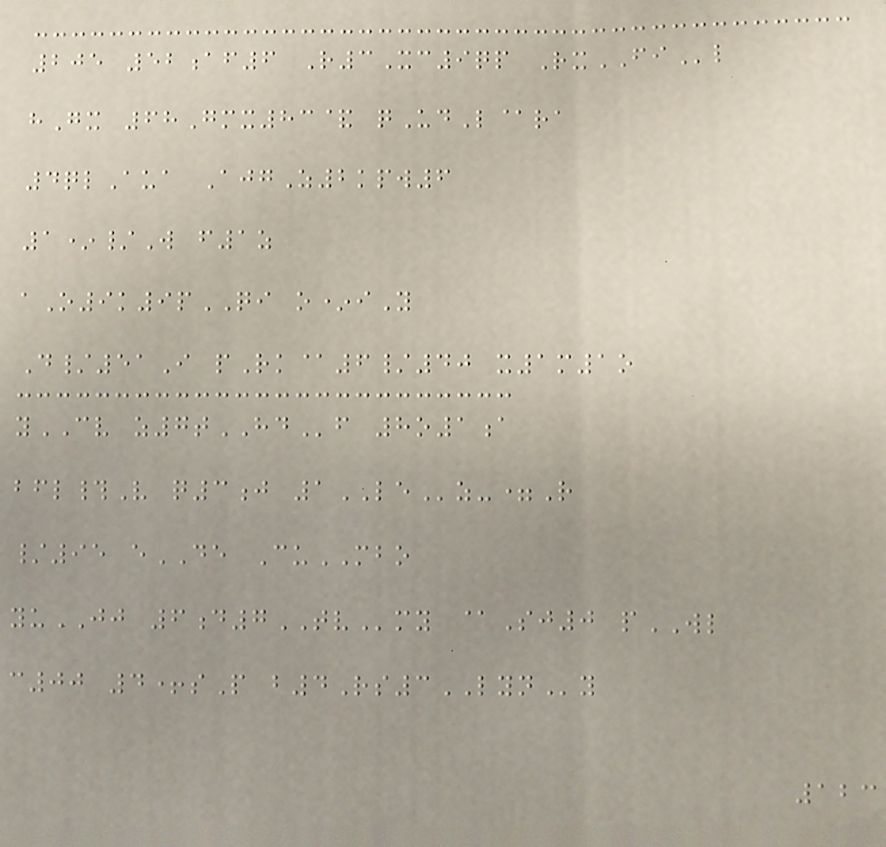205 52af6 R3Xc9qp RxFIl
hGx 68Gmx83& qUdL@ra
4qlAua AjgZ2kpw6
1*/W f1z
aO9k9pQI o*iY
D/51I pRk@6/40 x1m1o
yCV z7tHDf 8o1a
bfl#V q3j 1LEz-=R
/95 eDE CuMBO
yuJJ 6d7TVmy @Sj0 pWL
c00 4+sP b4Rs3LYNy
123
